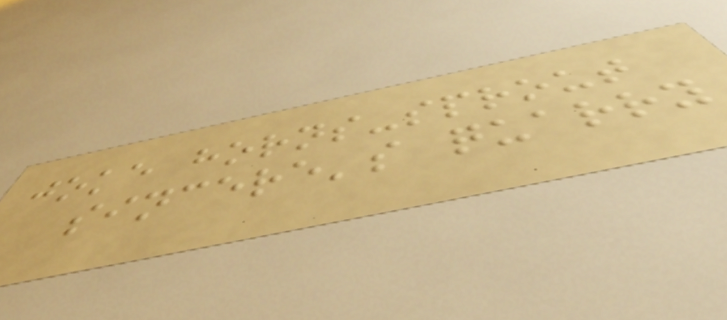joke horns-sprout
sincere's quarry
